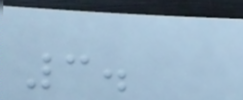3.
